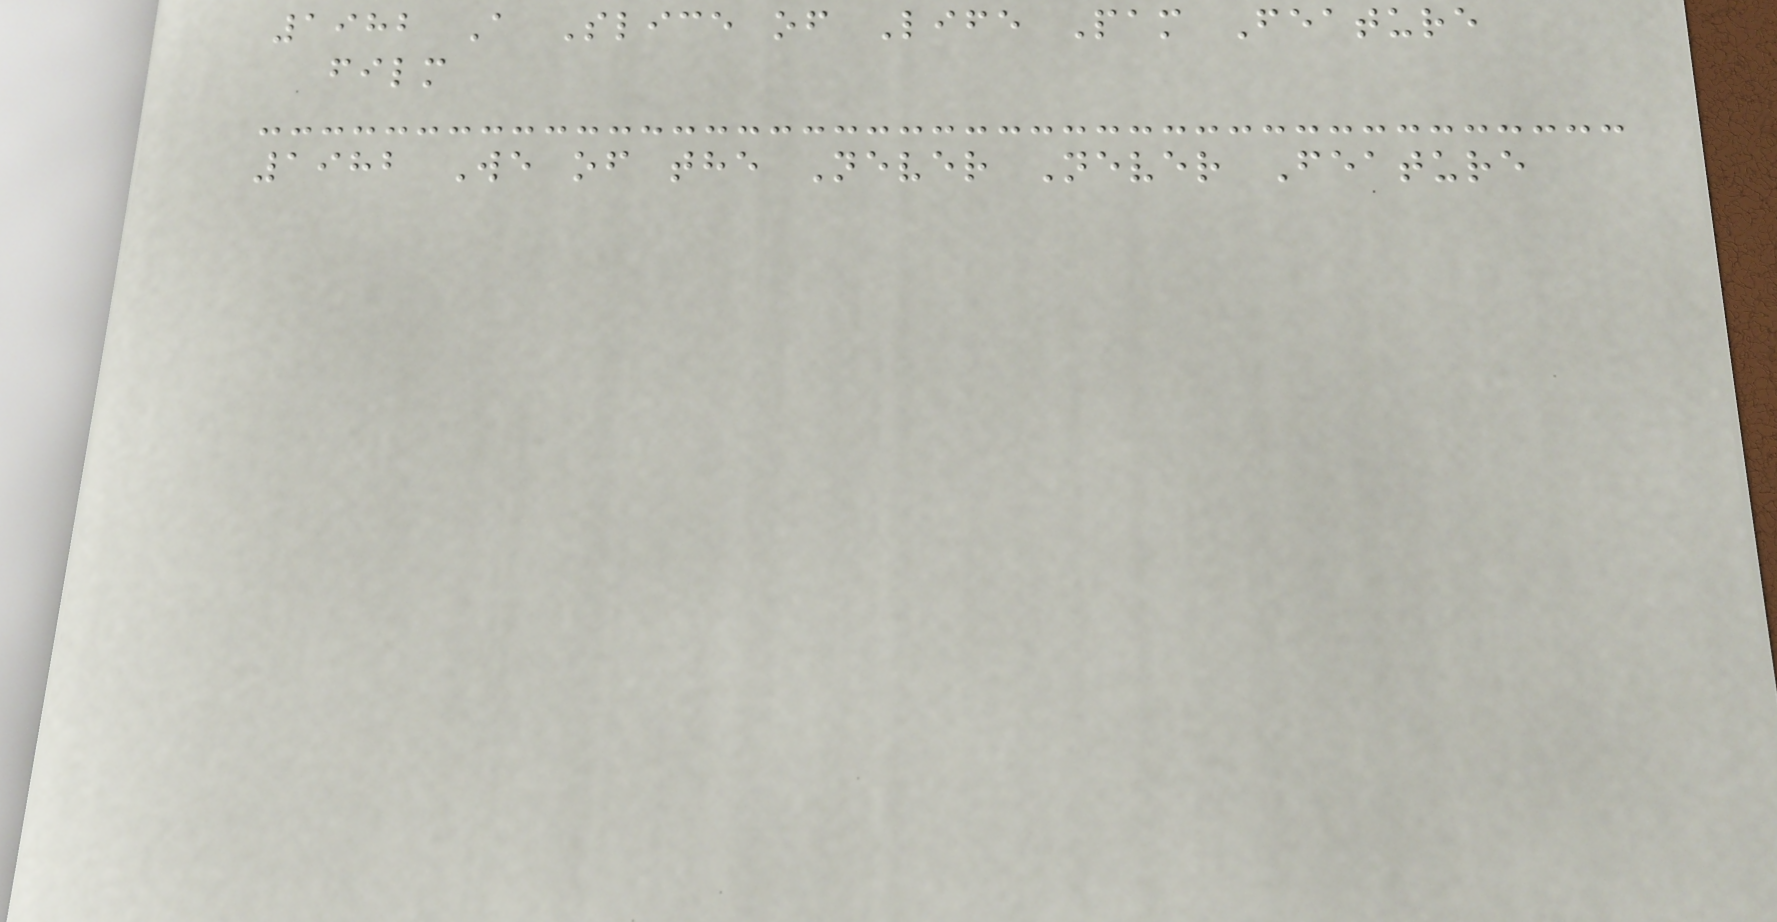1982 A Slice of Life Pam Feature
film
1982 We of the Never Never Feature
